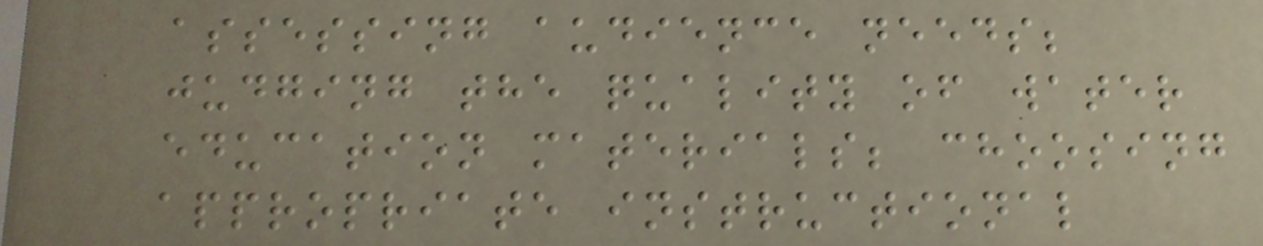assessing audience needs;
judging the quality of water
education materials; choosing
appropriate instructional
